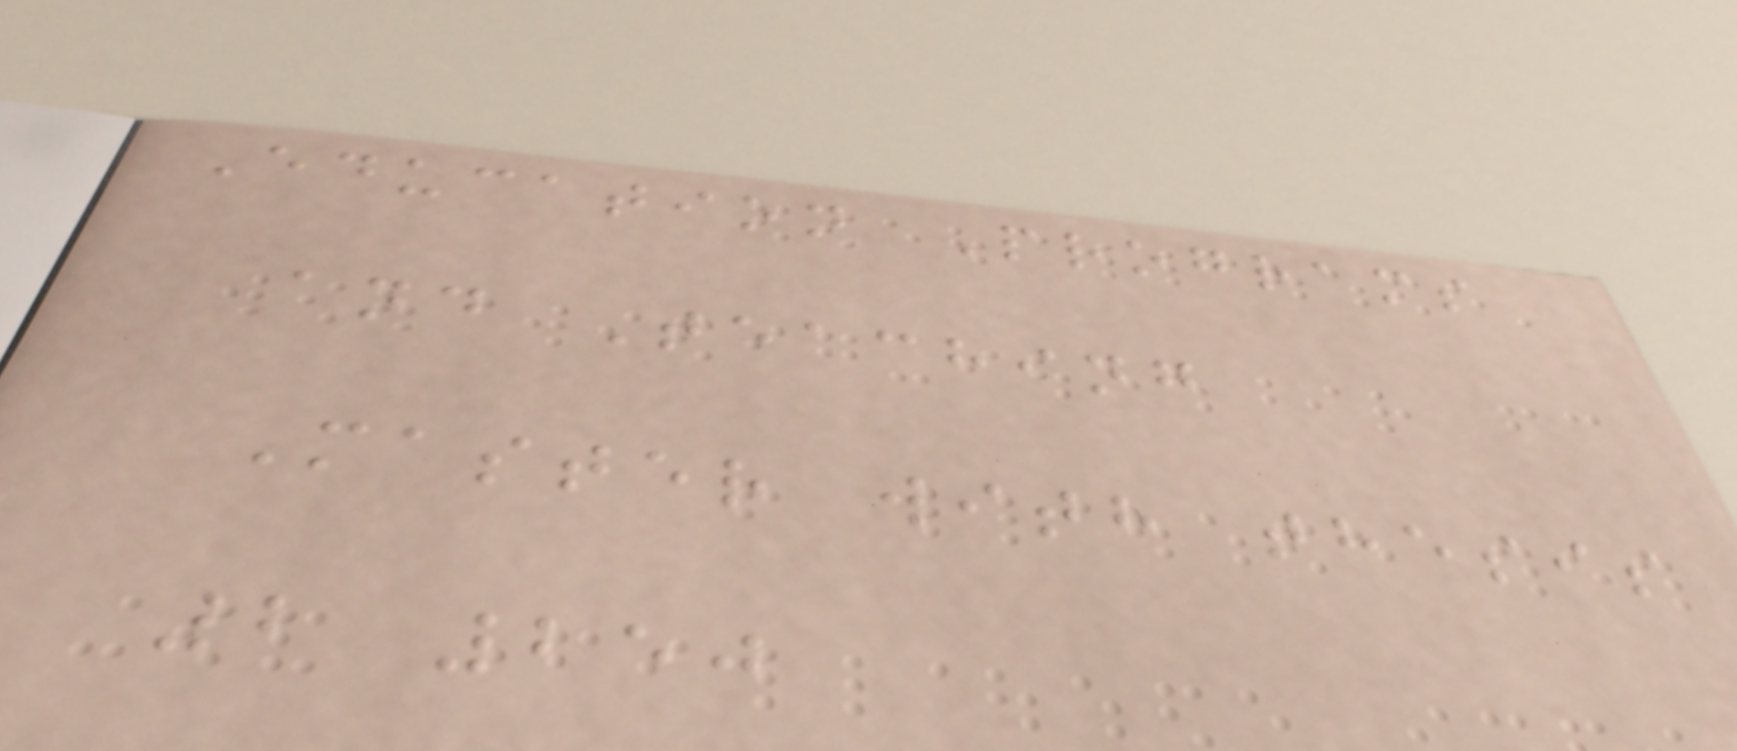Education Programs
and Teaching
Master with thesis
2 250
